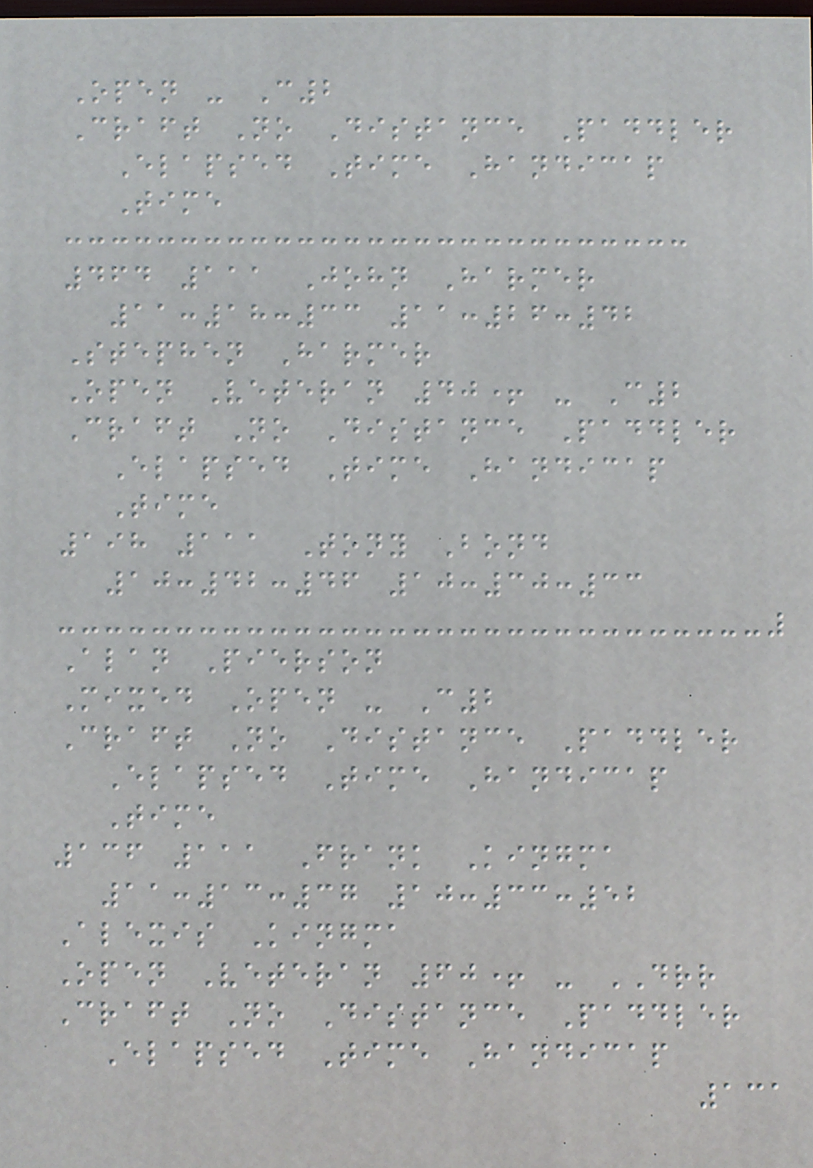Open - C2
Craft No Distance Paddler
Elapsed Time Handicap
Time
464 111 John Harmer
11:18:33 11:26:42
Stephen Harmer
Open Veteran 40+ - C2
Craft No Distance Paddler
Elapsed Time Handicap
Time
198 111 Tony Bond
10:42:46 10:30:33
Alan Pierson
Mixed Open - C2
Craft No Distance Paddler
Elapsed Time Handicap
Time
136 111 Frank Kingma
11:13:37 10:33:52
Alexis Kingma
Open Veteran 60+ - DRR
Craft No Distance Paddler
Elapsed Time Handicap
131
